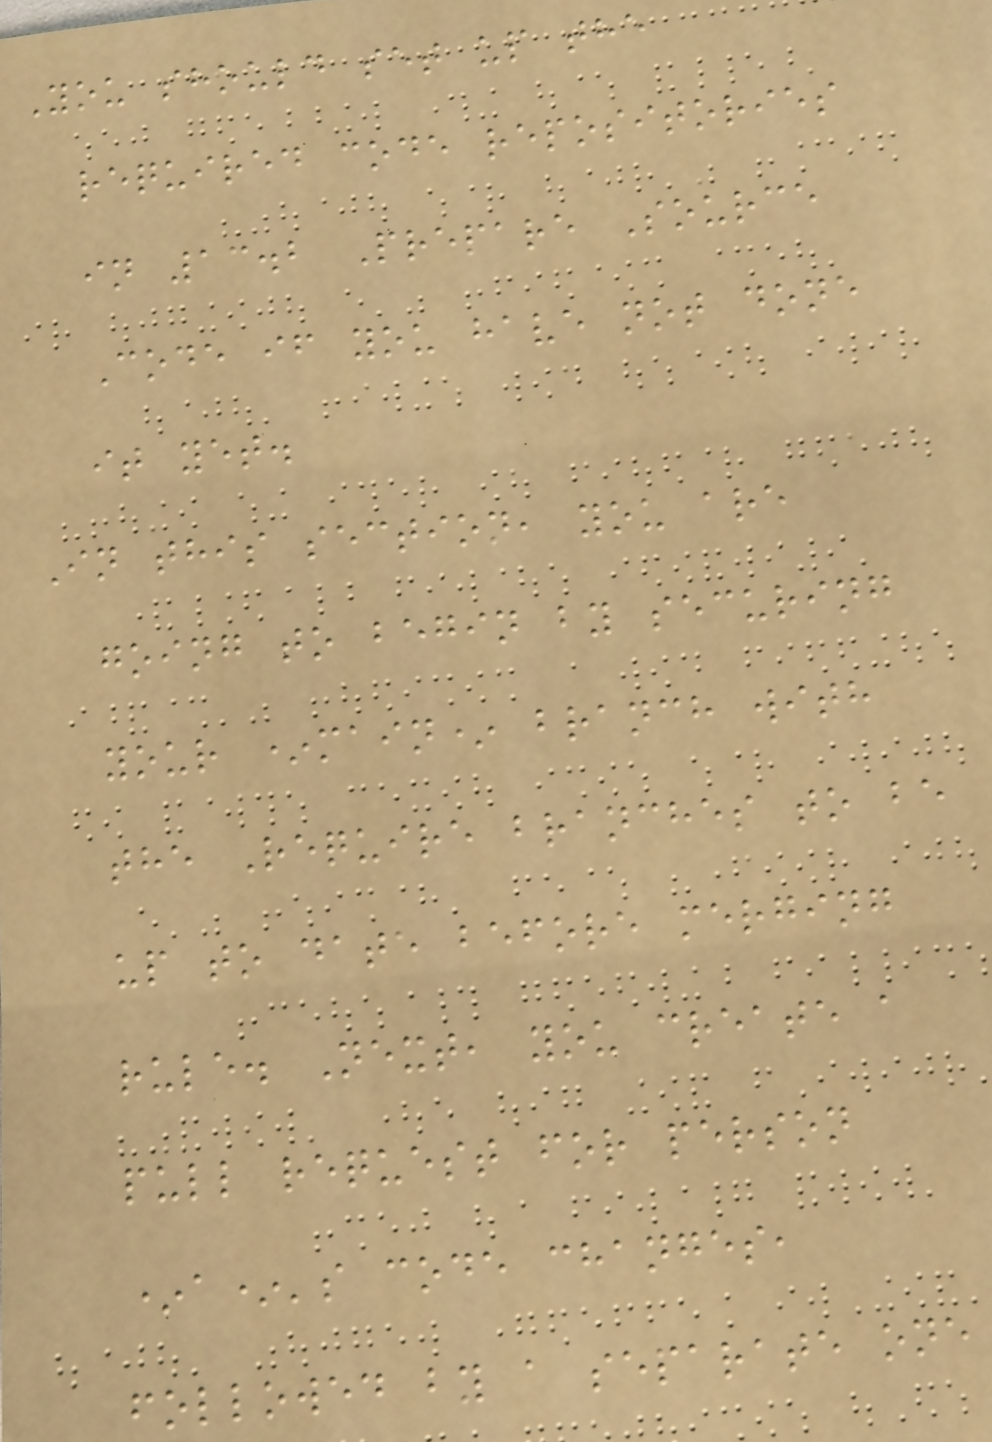You should set up the
required code repositories
in 13.2 Prepare Source
Code if you have not done
it yet.
In this section, you are
going to begin by securing
your *main* branch with
the Require branches to be
up to date before merging
rule. Next, you create a
pull request for person
*a*'s code changes,
followed by a separate one
